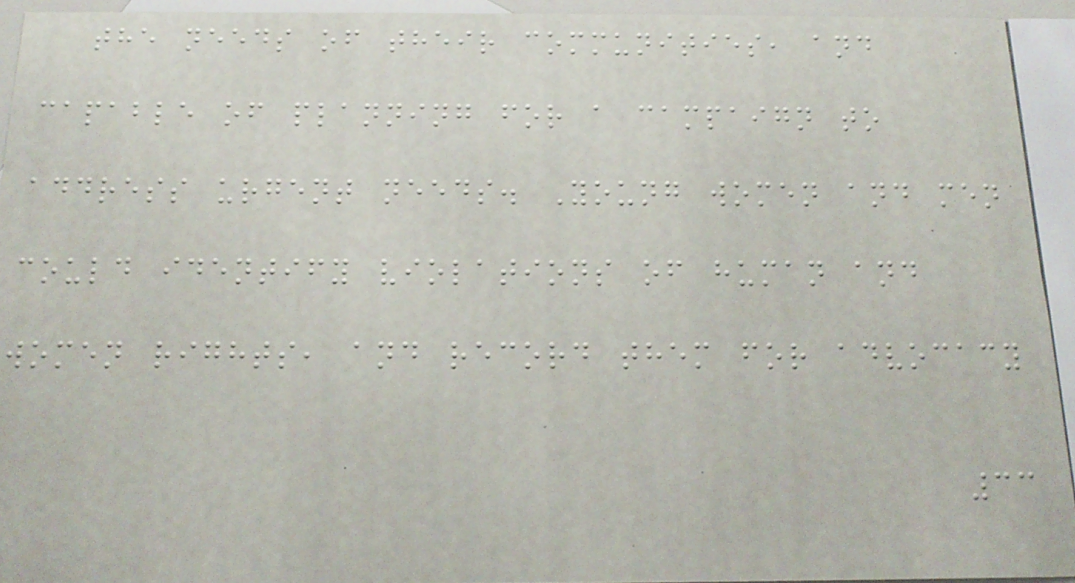the needs of their communities, and
capable of planning for a campaign to
address urgent needs. Young women and men
could identify violations of human and
women rights, and record them for advocacy
33
